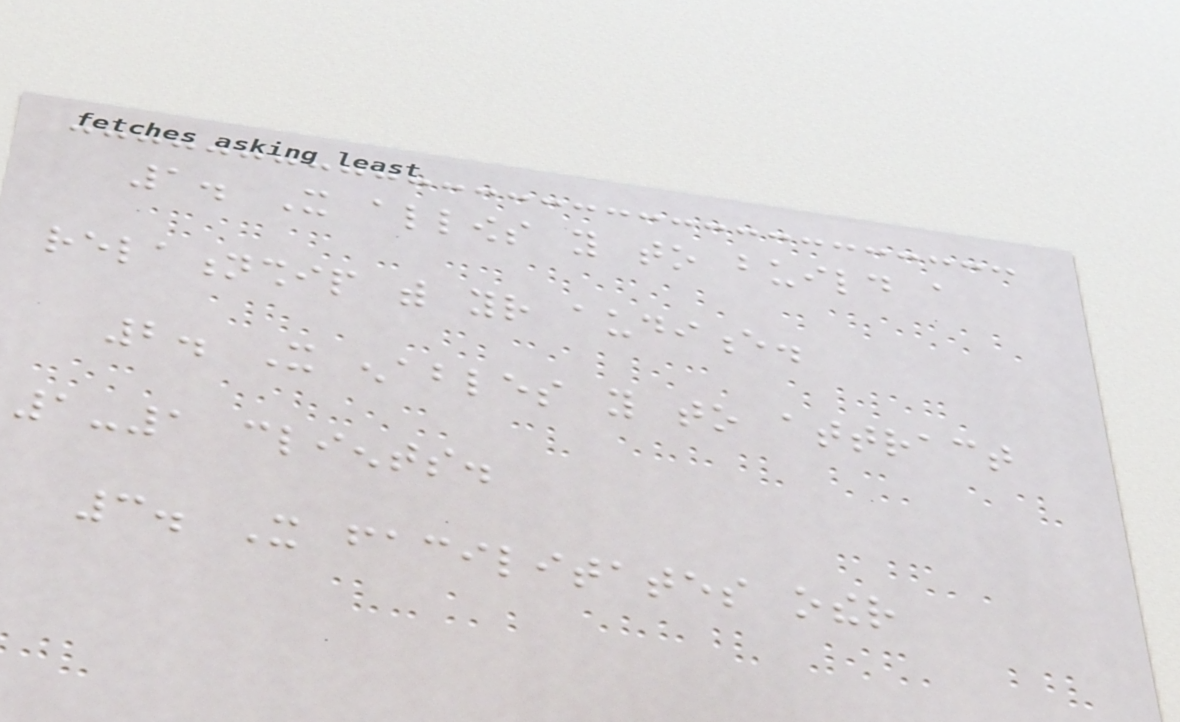1. It allows you to build a
relationship with your audience.
2. It enables you to attract
1-1 clients.
3. It facilitates other
